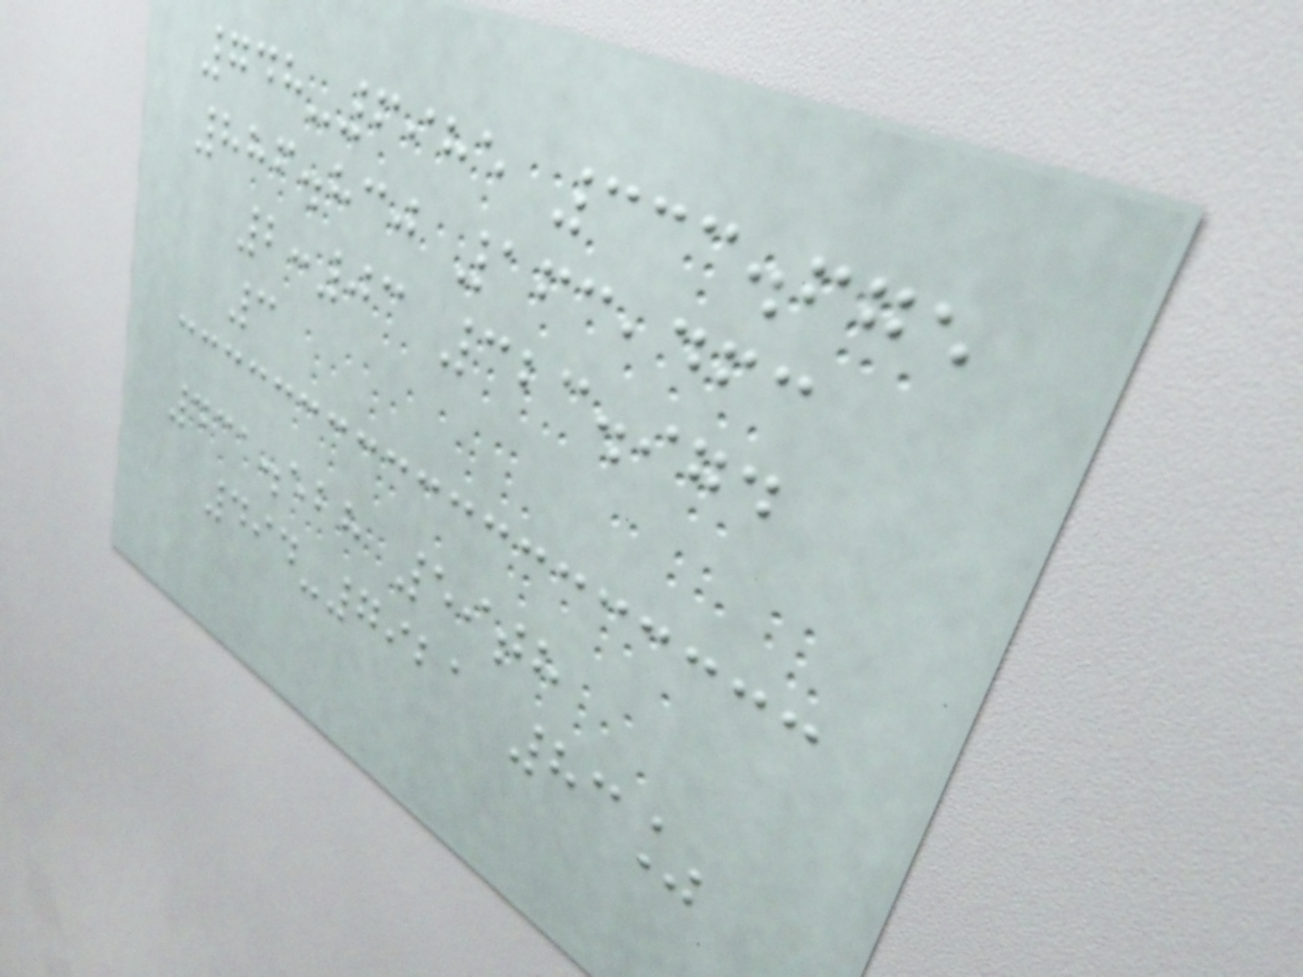748-6985 333.675
886.830 163,463
2:03 323.974
3
431.528 59th
494-7921 83%
